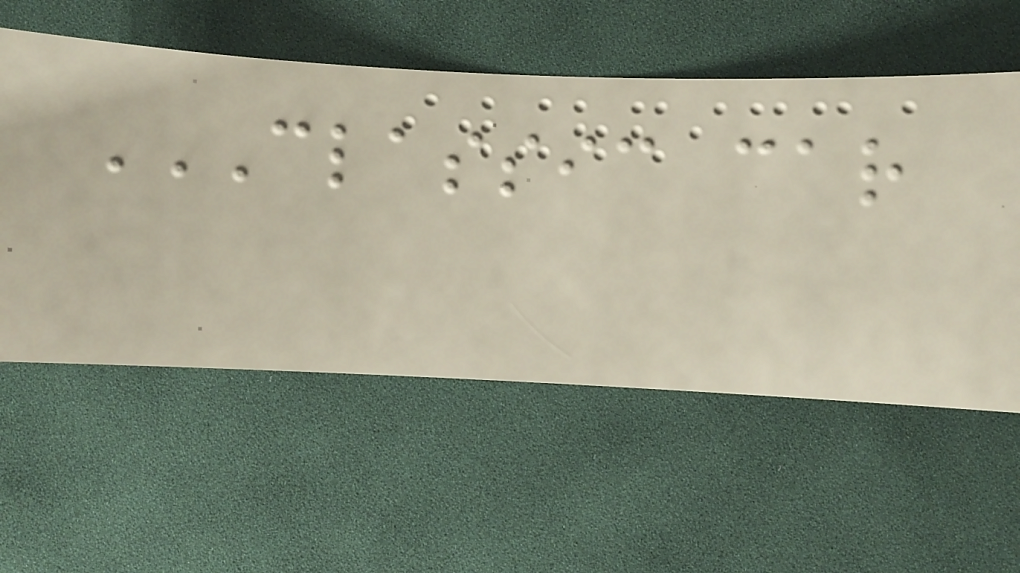CLASSIC CAR
